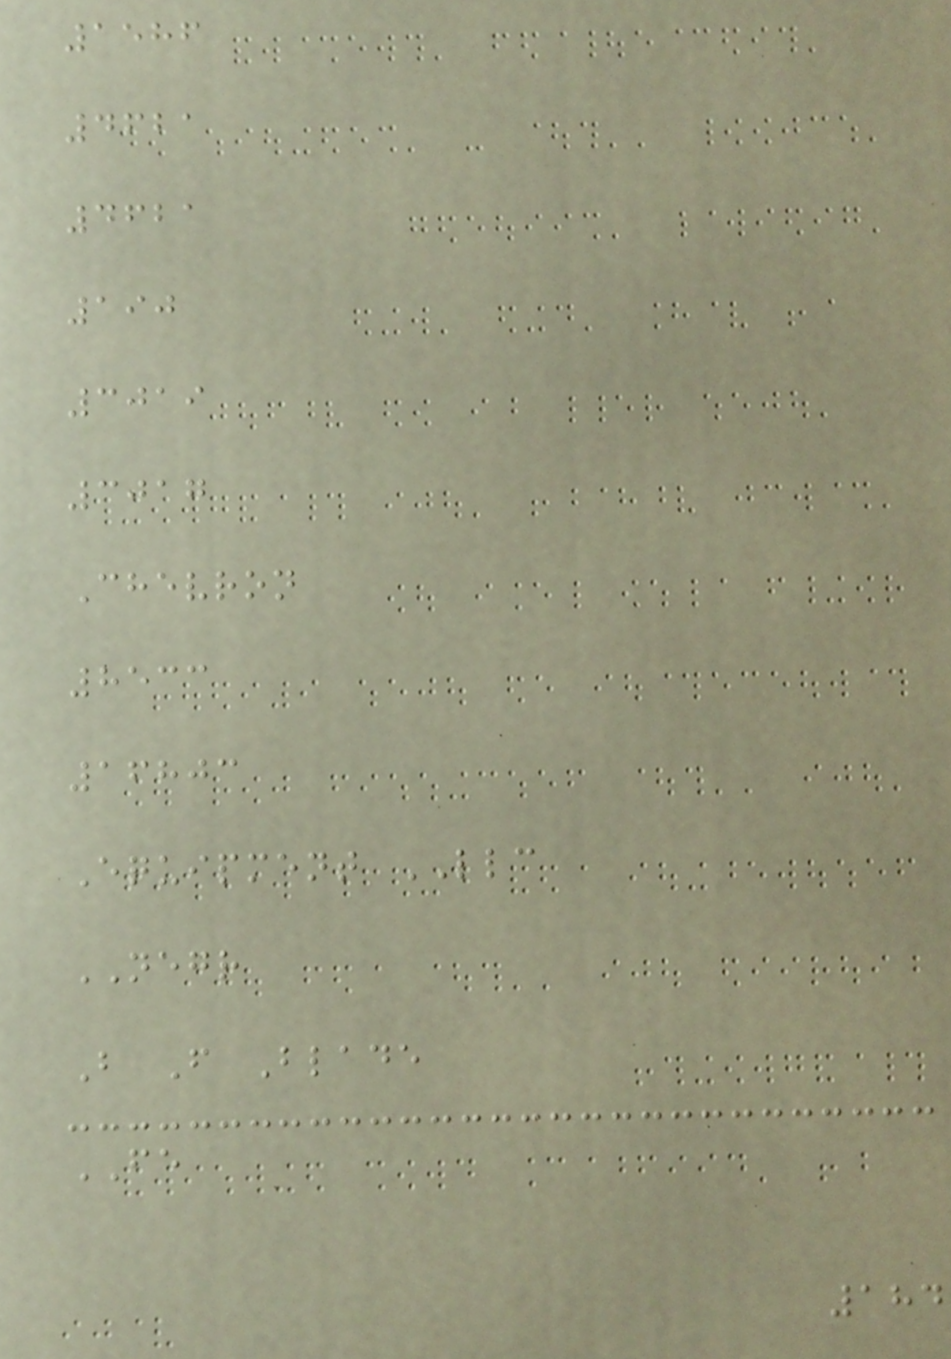1586
4621
4621
190
3019
3017
Chevron
8533
16803
Equipment LLC
NEGR
B F Blade
FE
184
